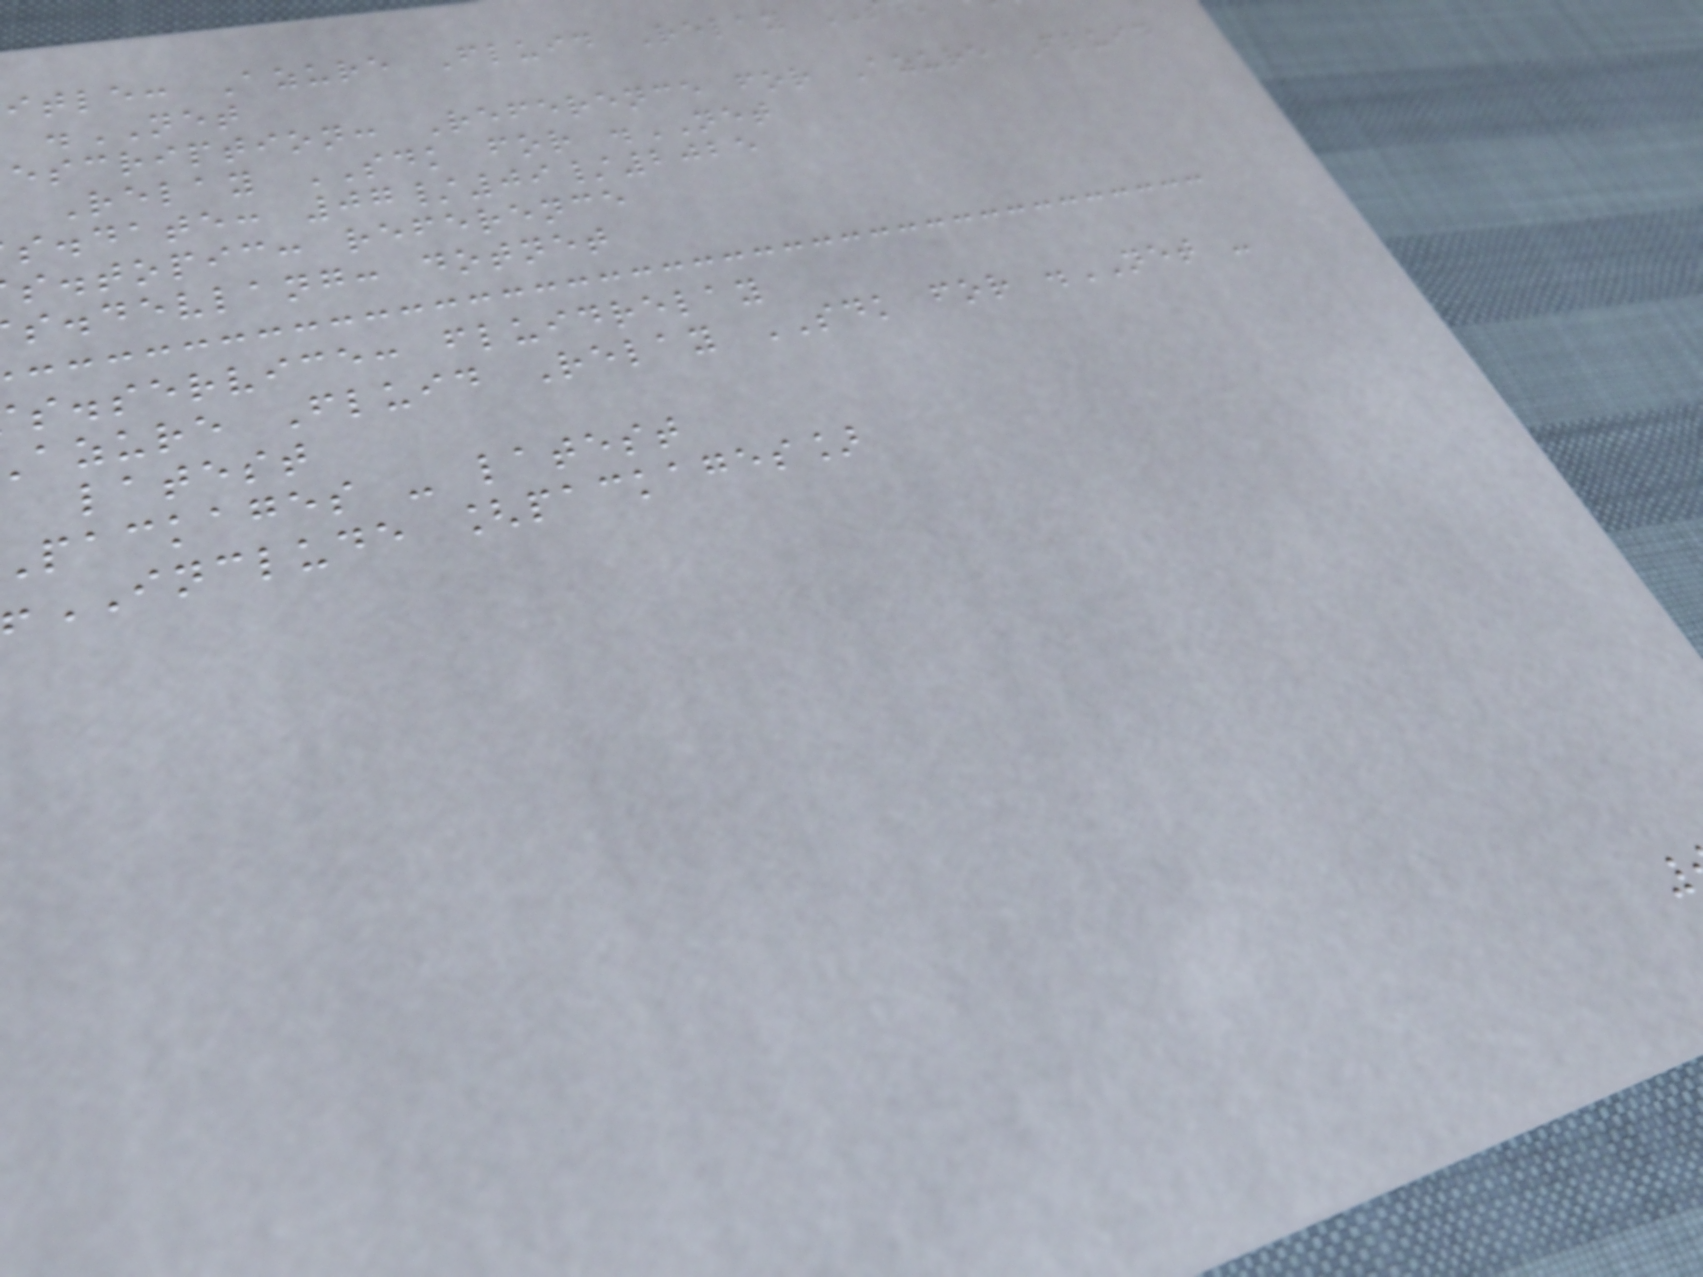itle: Azure Fluid Relay
.NET
escription: Reference for Azure Fluid
Relay SDK for .NET
s.date: 07/09/2025
s.topic: reference
s.devlang: dotnet
s.service: fluidrelay
azure Fluid Relay SDK for .NET -
latest
packages - latest
INCLUDE [packages]
